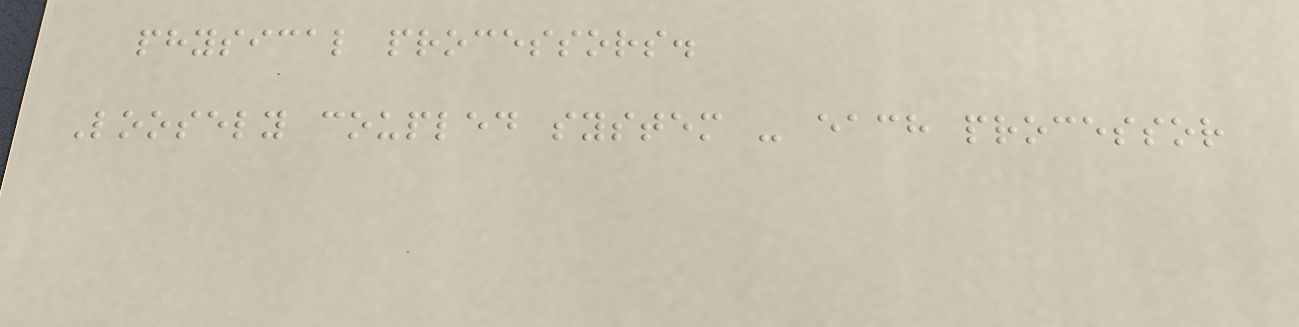physical processors.
Loosely coupled system - each processor
